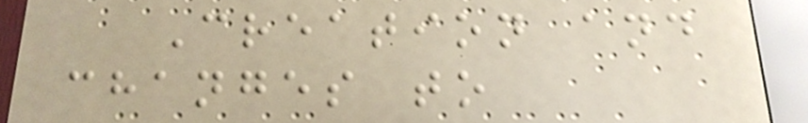Creation and
changes to
